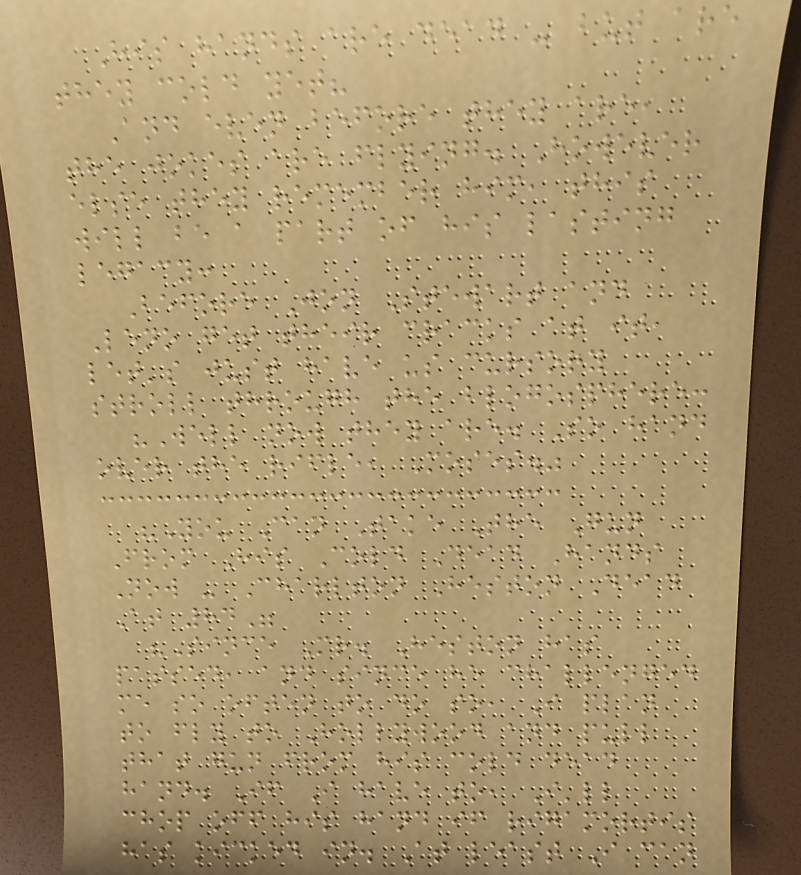His hands are dead - but are
they cold yet?
And even before they are,
the jokes are flying. However
else they remember him, this
will be a part of his lasting
legacy:
Before Jon Stewart and
Leno get their cracks at it,
let's just have us cursory
stroll through the blogosphere:
"Well now they are. So hand
over the rifle, Moses."
"You Can Take The Gun
From His Cold Dead Hands
Now - Charlton Heston Dead
At 84"
"Since Mr. Heston has
passed, and since he challenged
me so often to do so, I plan
to fly to Hollywood and pull
that gun from his cold dead
hand. If I have to, I'll
chop off his hand if rigamortis
has kicked in. At least I can
